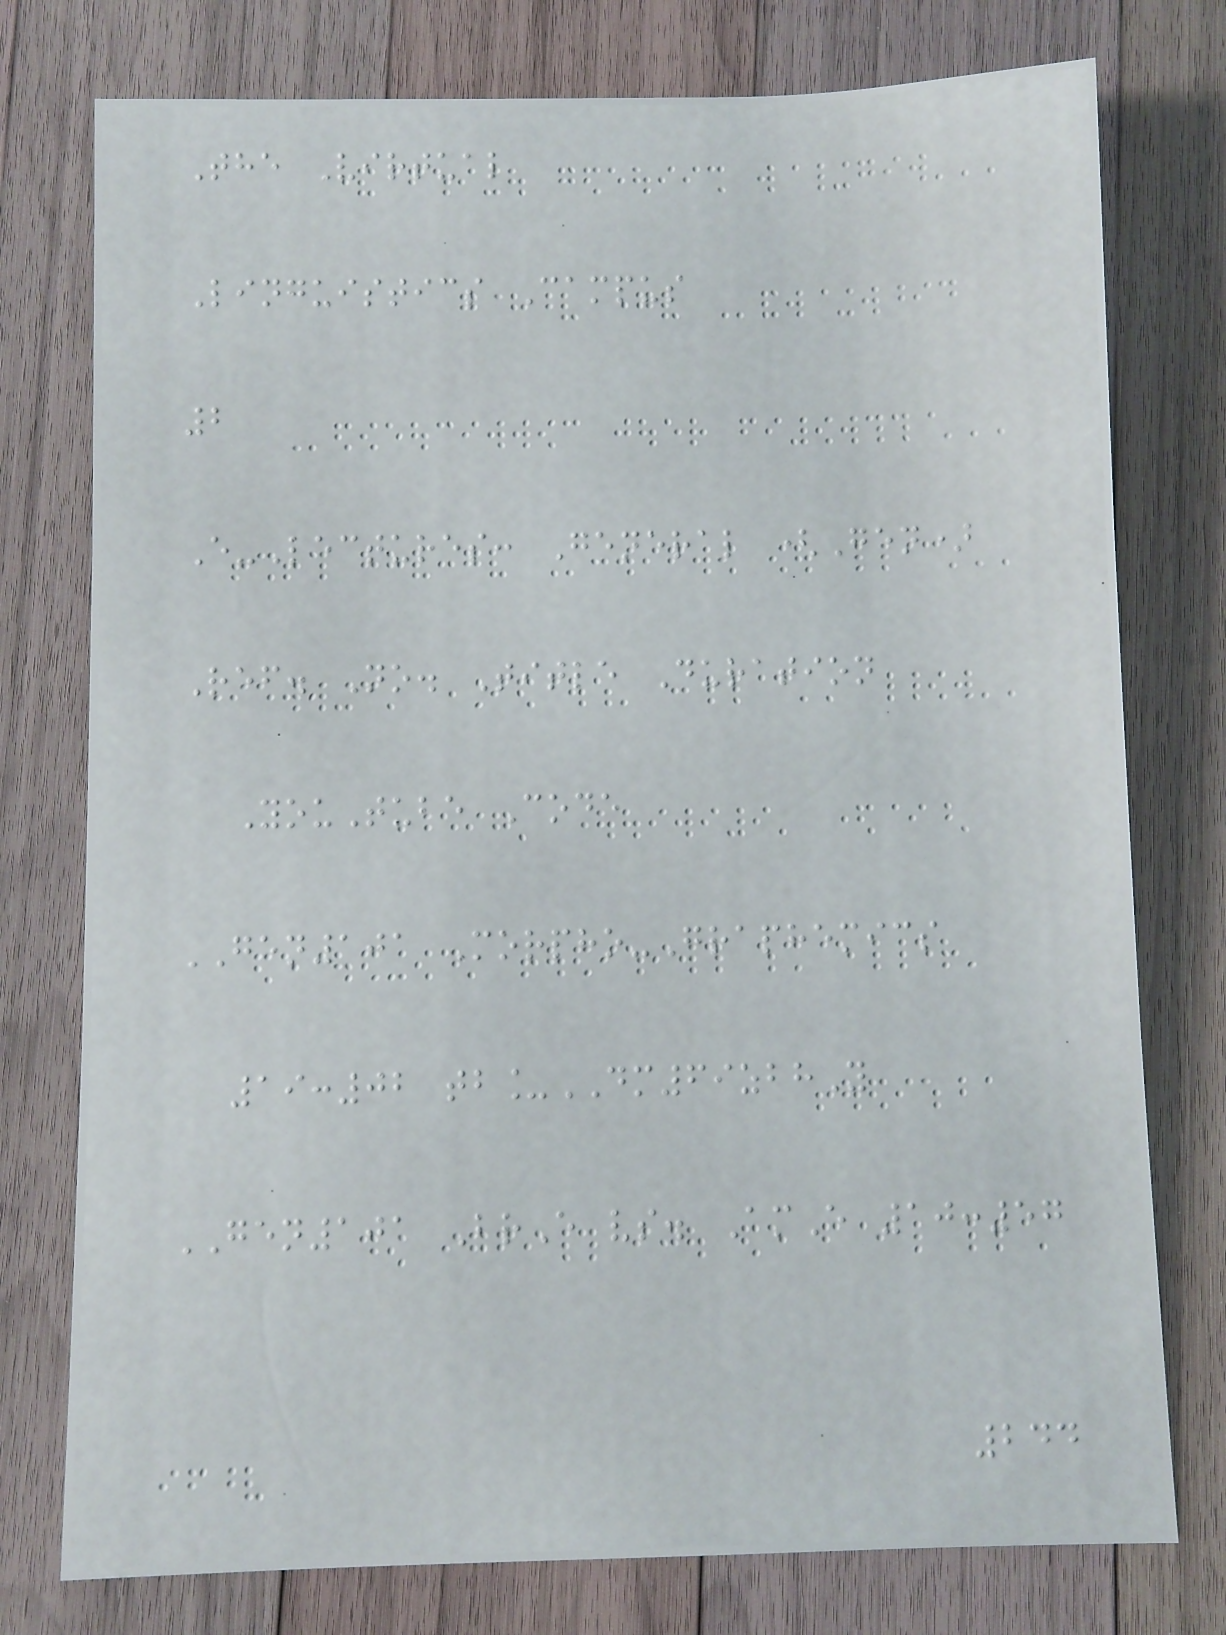The Virtual
Linguistics Campus
2
E-Lectures: General (Gen)
Ref. No. Title Duration
YouTube Code
GEN101 Morpho-Graphemics
19:02 tb_DM69zbhY
GEN101 BrE vs. AmE 10:57
244
